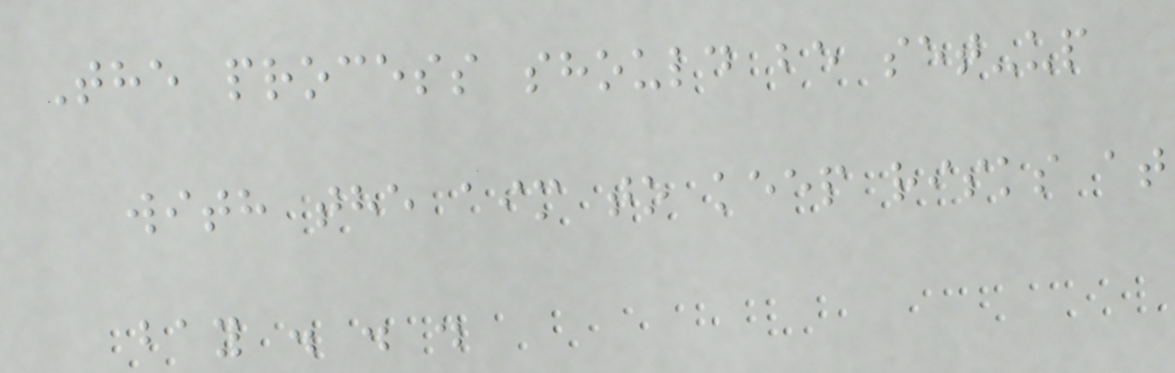The process should be set-up
with the aim to keep risks at
bay . . .
